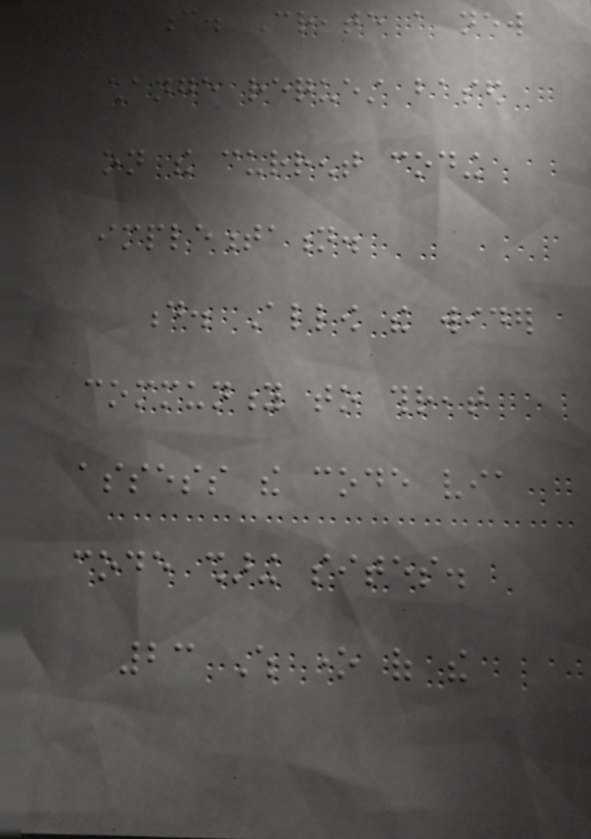c. Create a new
change request based
on the current coding
implementation.
d. Allow the wider
community to threat
assess the code via
code sharing sites.
23 Which one of the
